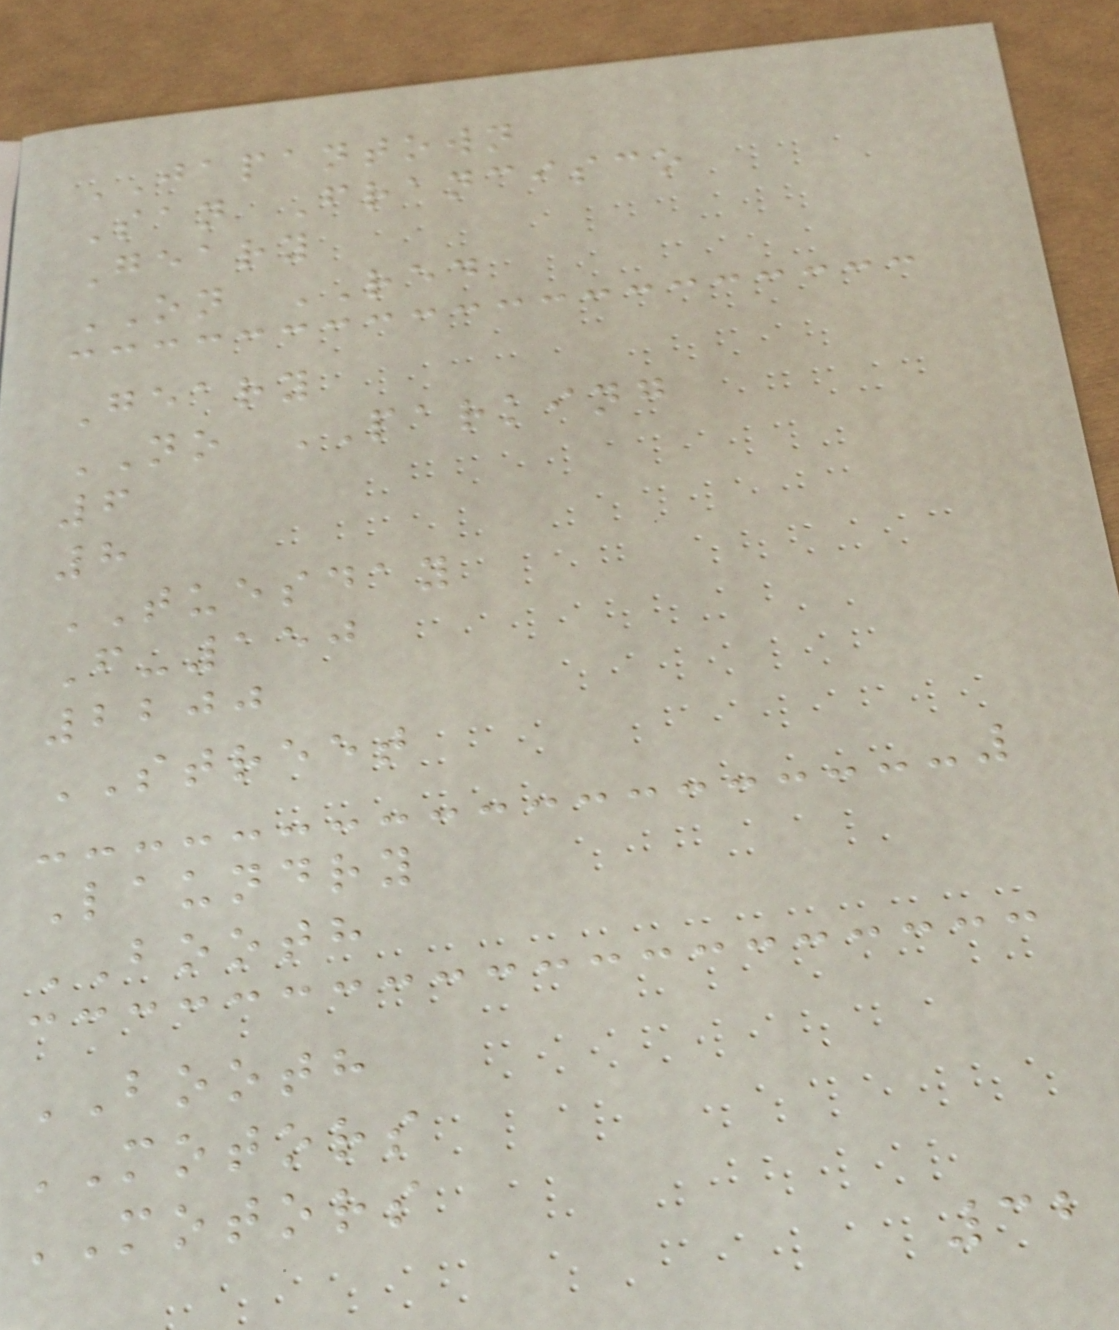JAPANTOWN
San Francisco
Geary
ON RED
Geary
NO PARKING
6
8
TUESDAY
F-150
2200
STREET
Laundry
BOOTH
BOOTH
MOTORS
MOTORS
32
